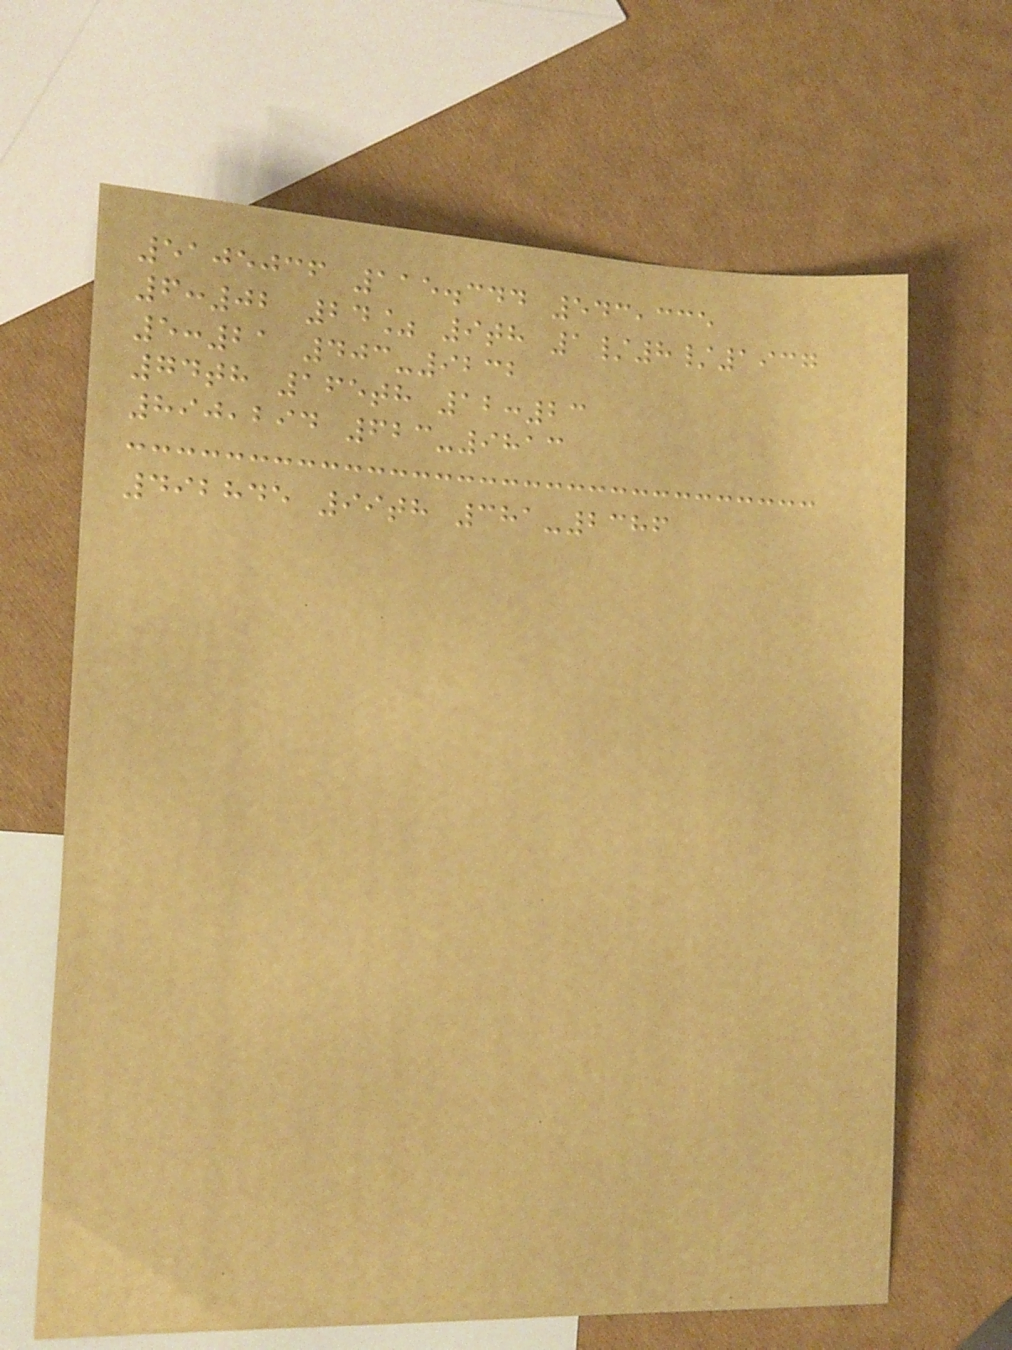5105036 115.344 543,335
6:02 24% 9th 1/8/1937
5:21 403-9232
74th 165th 12:23
890,294 623-9813
492845 99th 381-2386
